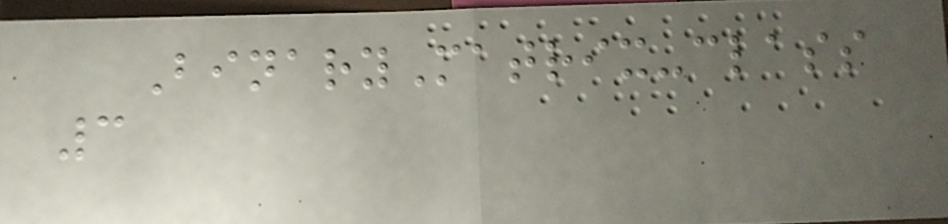BinaryMatrix-class
3
